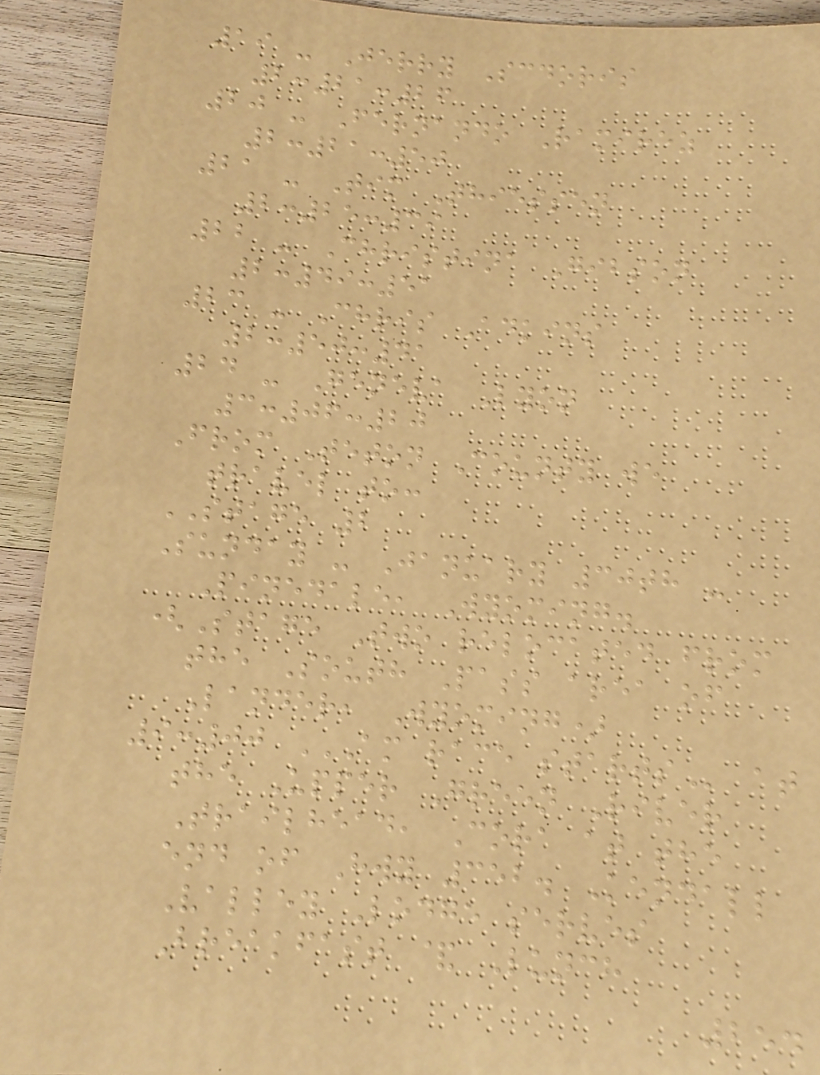19 - Jerry Scdoris
2:21:26
20 - Fernando Ramirez
2:21:50
21 - Tim Thiessen
2:25:39
22 - Christina Gibson
2:49:51
23 - Chris Adkins
2:50:41
24 - Geneva Lyon
3:06:20
From Teton County we
travel to:
STAGE 2
Sunday - January 30th -
Pinedale, Wyoming.
(Stage Two relocated from
the South Pass area of
Lander, Wyoming)
9:00 AM RACE STARTS at
the Upper Green River
Trailhead, Cora at the
end of Hwy 352. Kendall
Valley Lodge serves
Breakfast & Lunch
254
